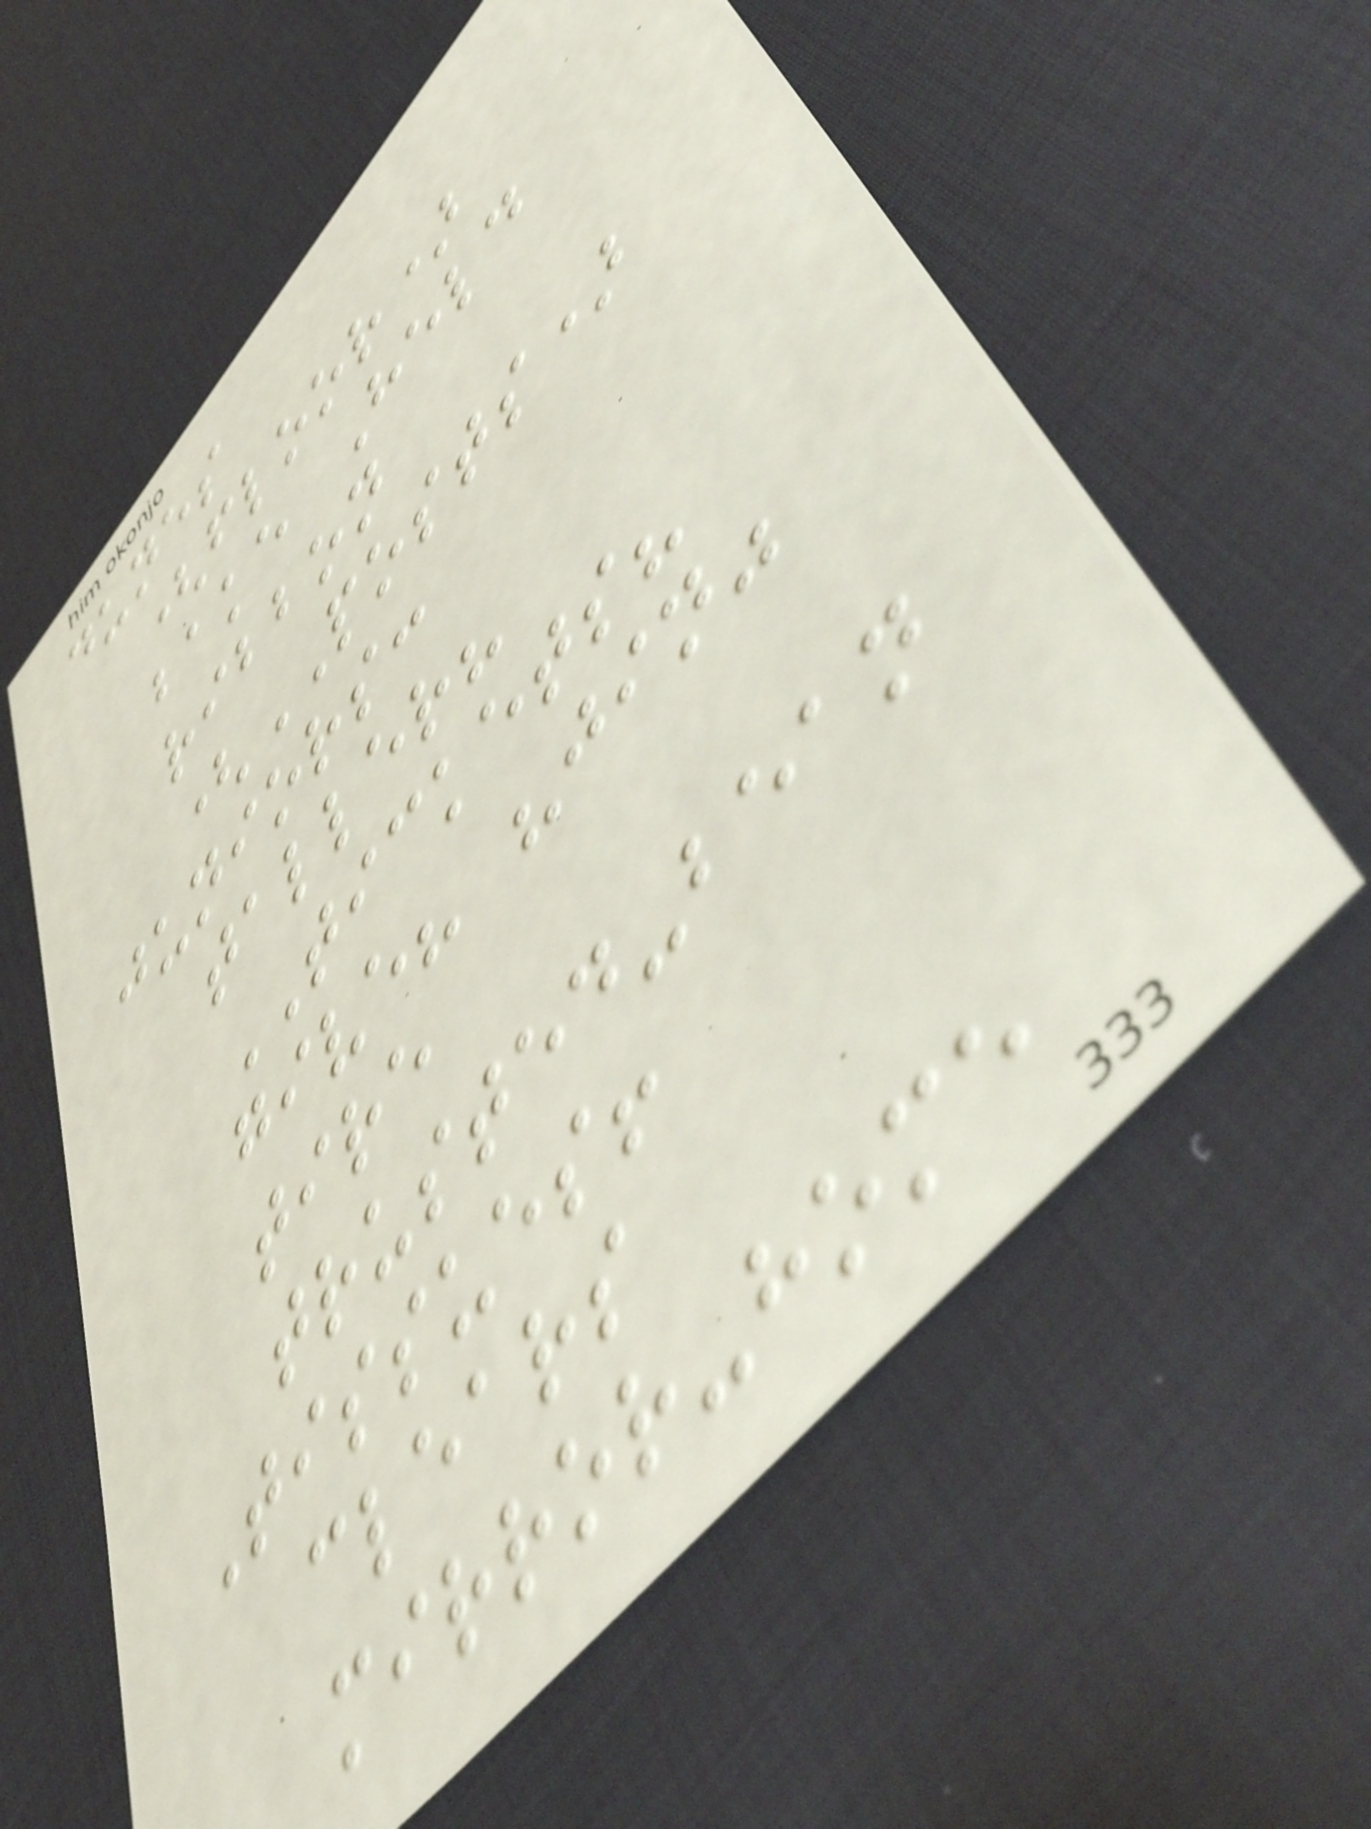dunes
(floor)
bake Held
ribbon
(POSTS)
juniors:
taller?
TICKETS?
give? "jin"
tire
trusted-bean
Tissues!
clears
mirror-home
